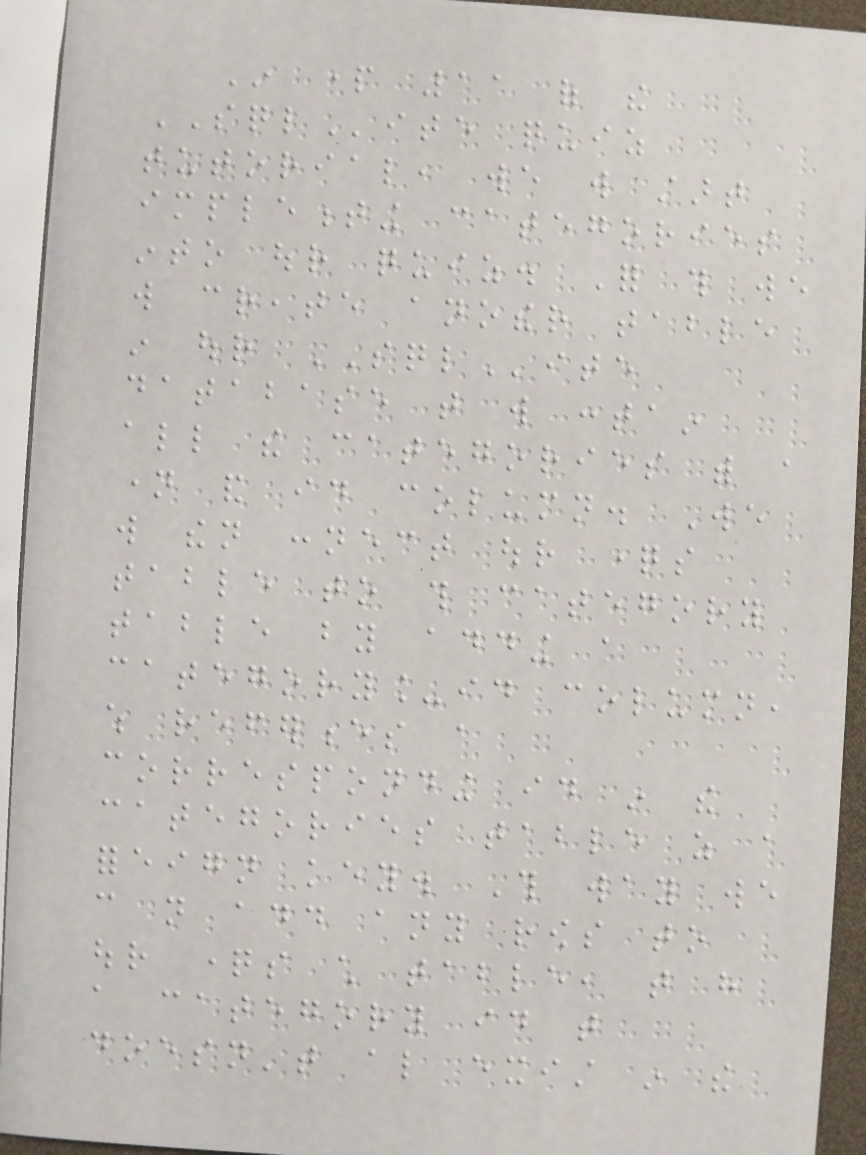In part 11 of the
SQLite quiz
tutorial, we will start
implementing categories
into our quiz. For this we
will create another table
in our SQLite
database that will contain
all the categories with a
name and id column. We
will then connect our questions
table to this category
table by adding a
category_id column,
which references a
corresponding id in the
categories table as a
foreign key. This way we
can not add any rows to
our questions child table, that have
a category id that
doesn't also exist in the
